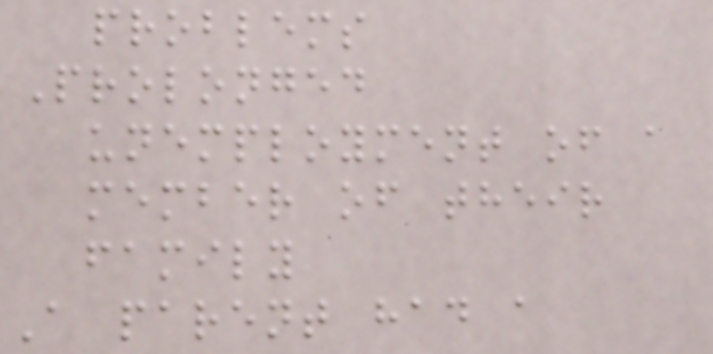problems
Prolonged
unemployment of a
member of their
family
A parent had a
